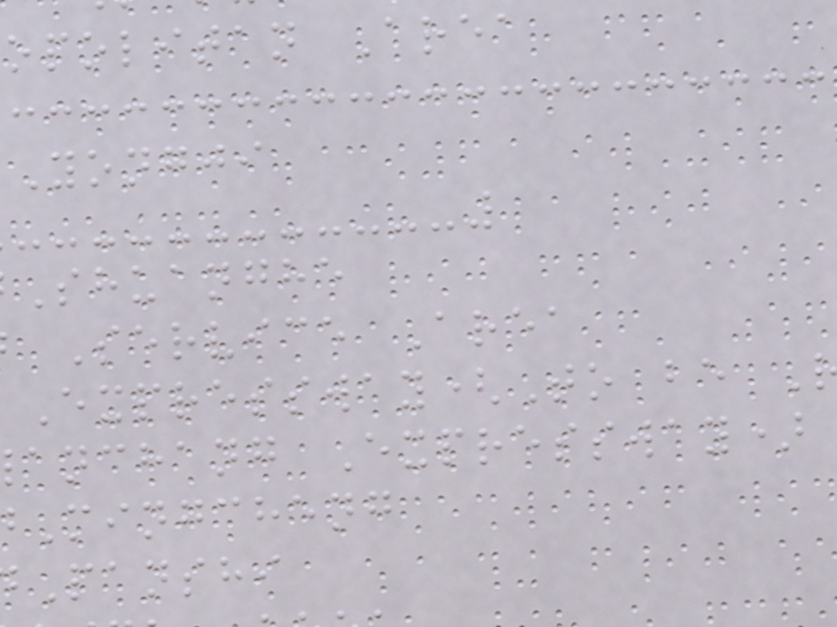opolitan Area
Yongji
Shuanghe
Service Area
Expressway(To be
anchang Expressway)
Mingcheng
Panshi
